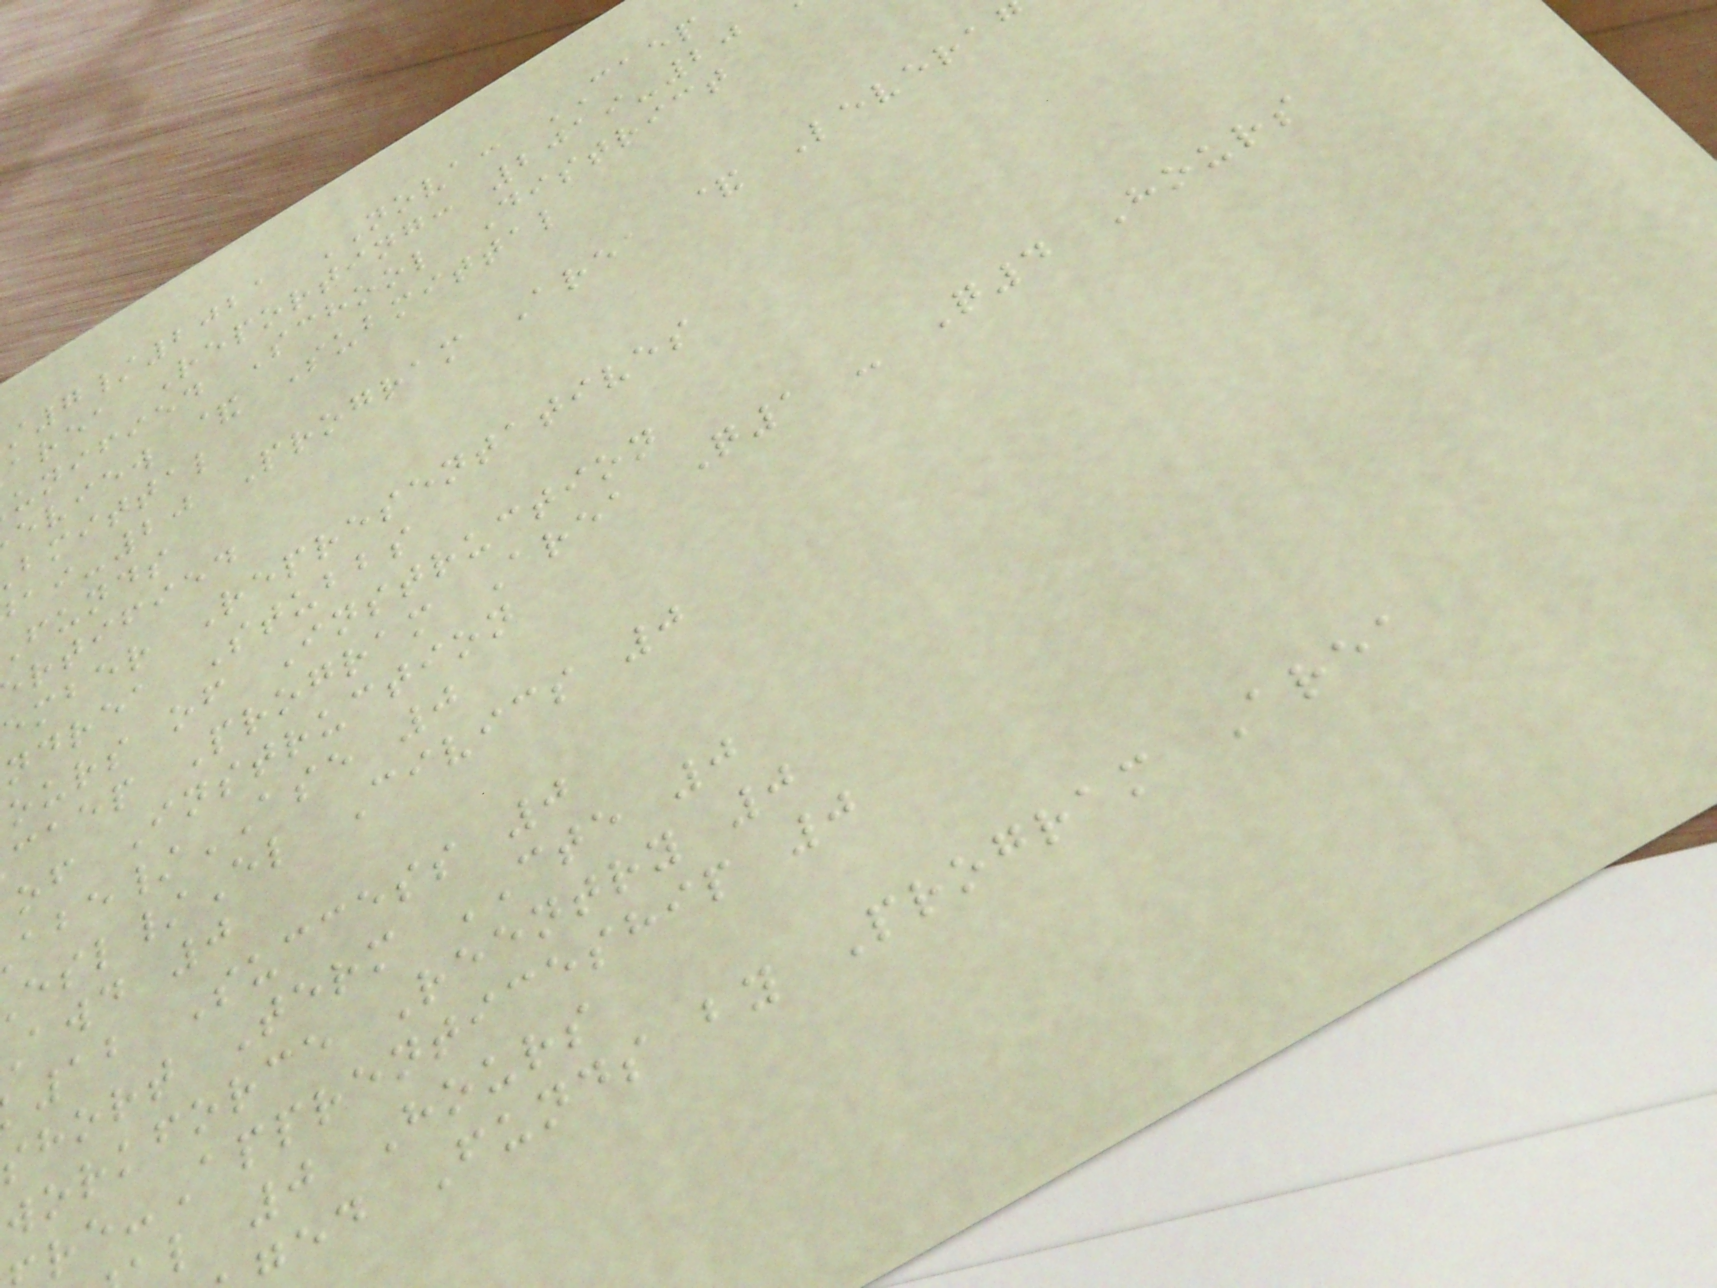7/2021 NOVA: CAEP
area Reporting: 2019-20
unified School District
eview & Submittal
bmittal
-20 Program Area & Levera
funds
rtified
ember Representatives
ndrea Stubbs
ours of Instruction
caep Program Area Q1 - Q4 Hours
of Instruction
/ASE 0
/El Civics 0
awd 0
12 Success 0
short Term CTE 0
workforce Reentry 0
re-Apprenticeship 0
l 0 Hours
ed Funds by Program Area
